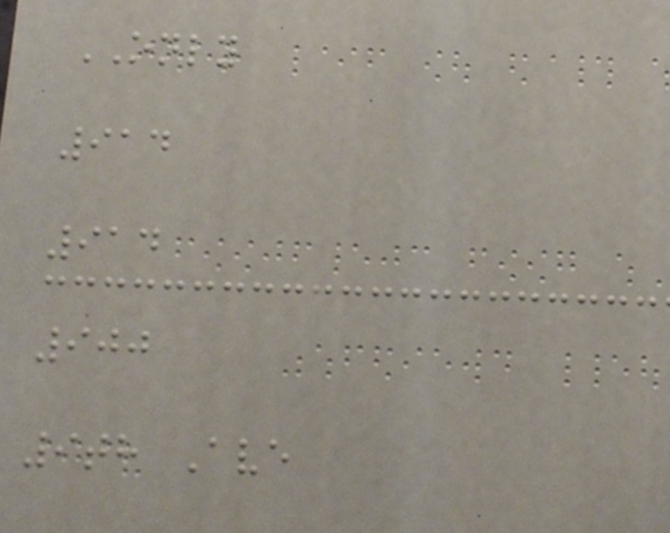ONLY
914
914
900
9th Ave
